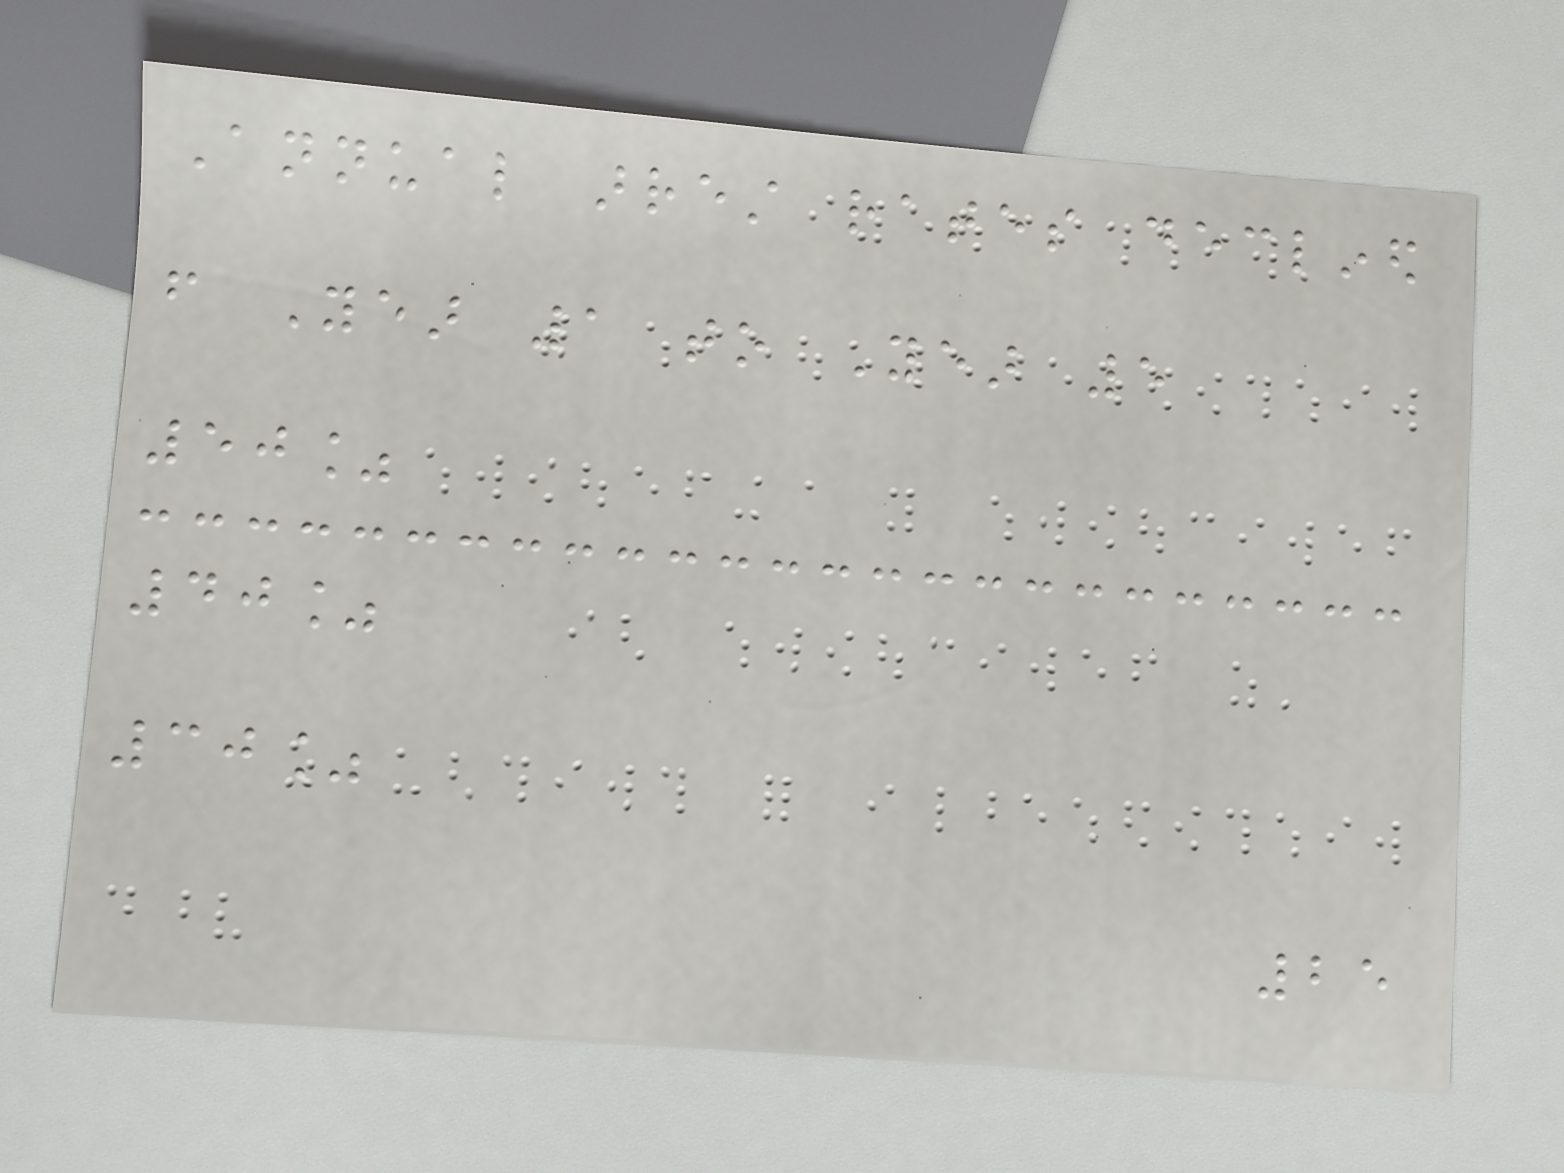Annual arrest rates declined
from Year 1 to Year 5
50%
40%
30%
25
